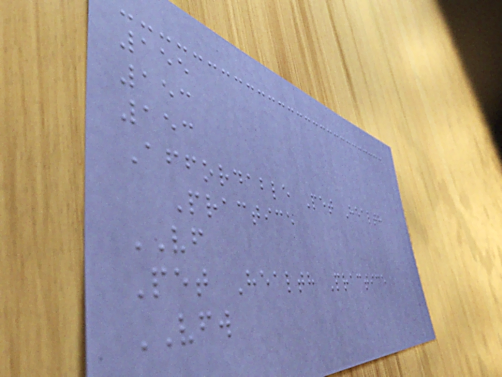155
153
153
Affordable Pet Health
Practice
VF
Pet Health Practice
VFW
